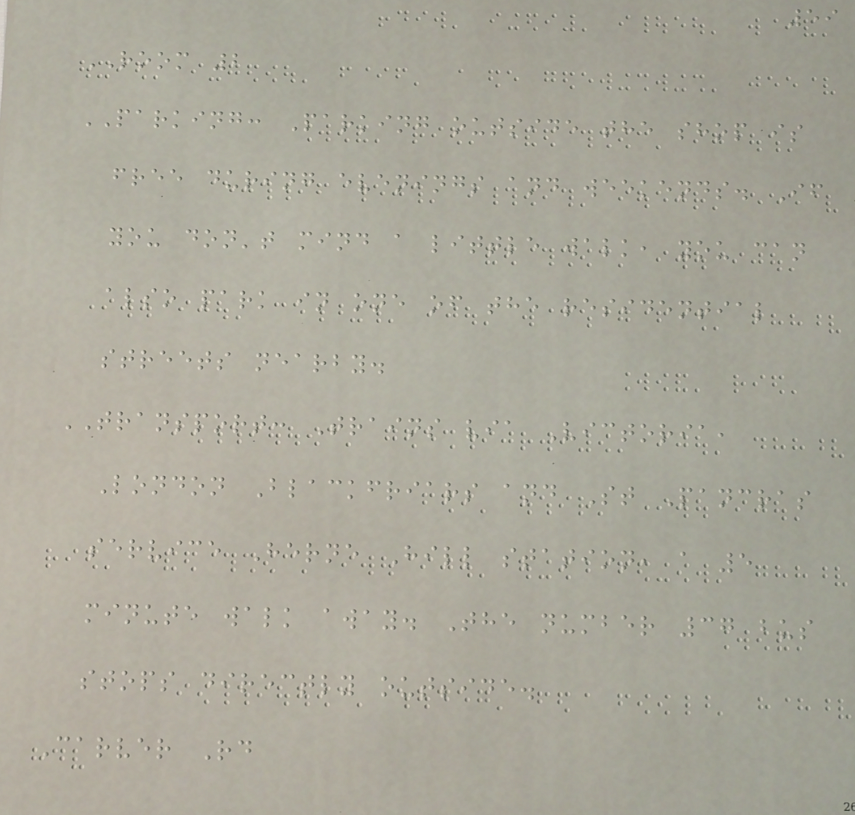59
ROOM 2
PARKING: Parking outside the shop is
free during evenings and weekends. If
you don't mind a little walk, you can
also park in one of the residential
streets nearby.
TRANSPORT: Trains via Victoria,
London Blackfriars and St Pancras
service Herne Hill station, a 5
minute walk away. The number 37 bus
stops directly outside.
Carver Rd
